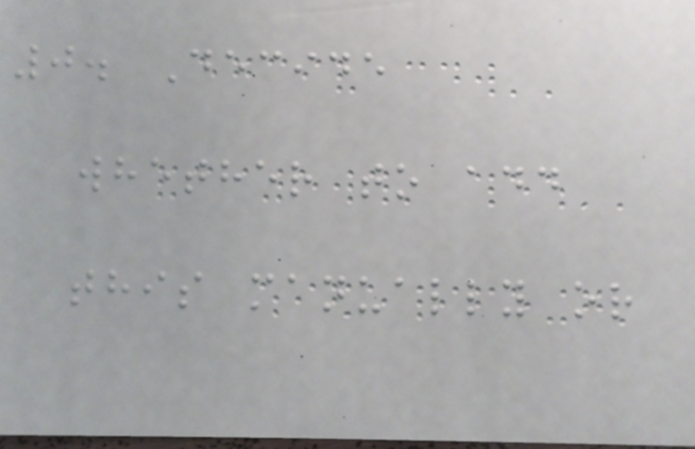0. Decide
whether to add
this manually or
